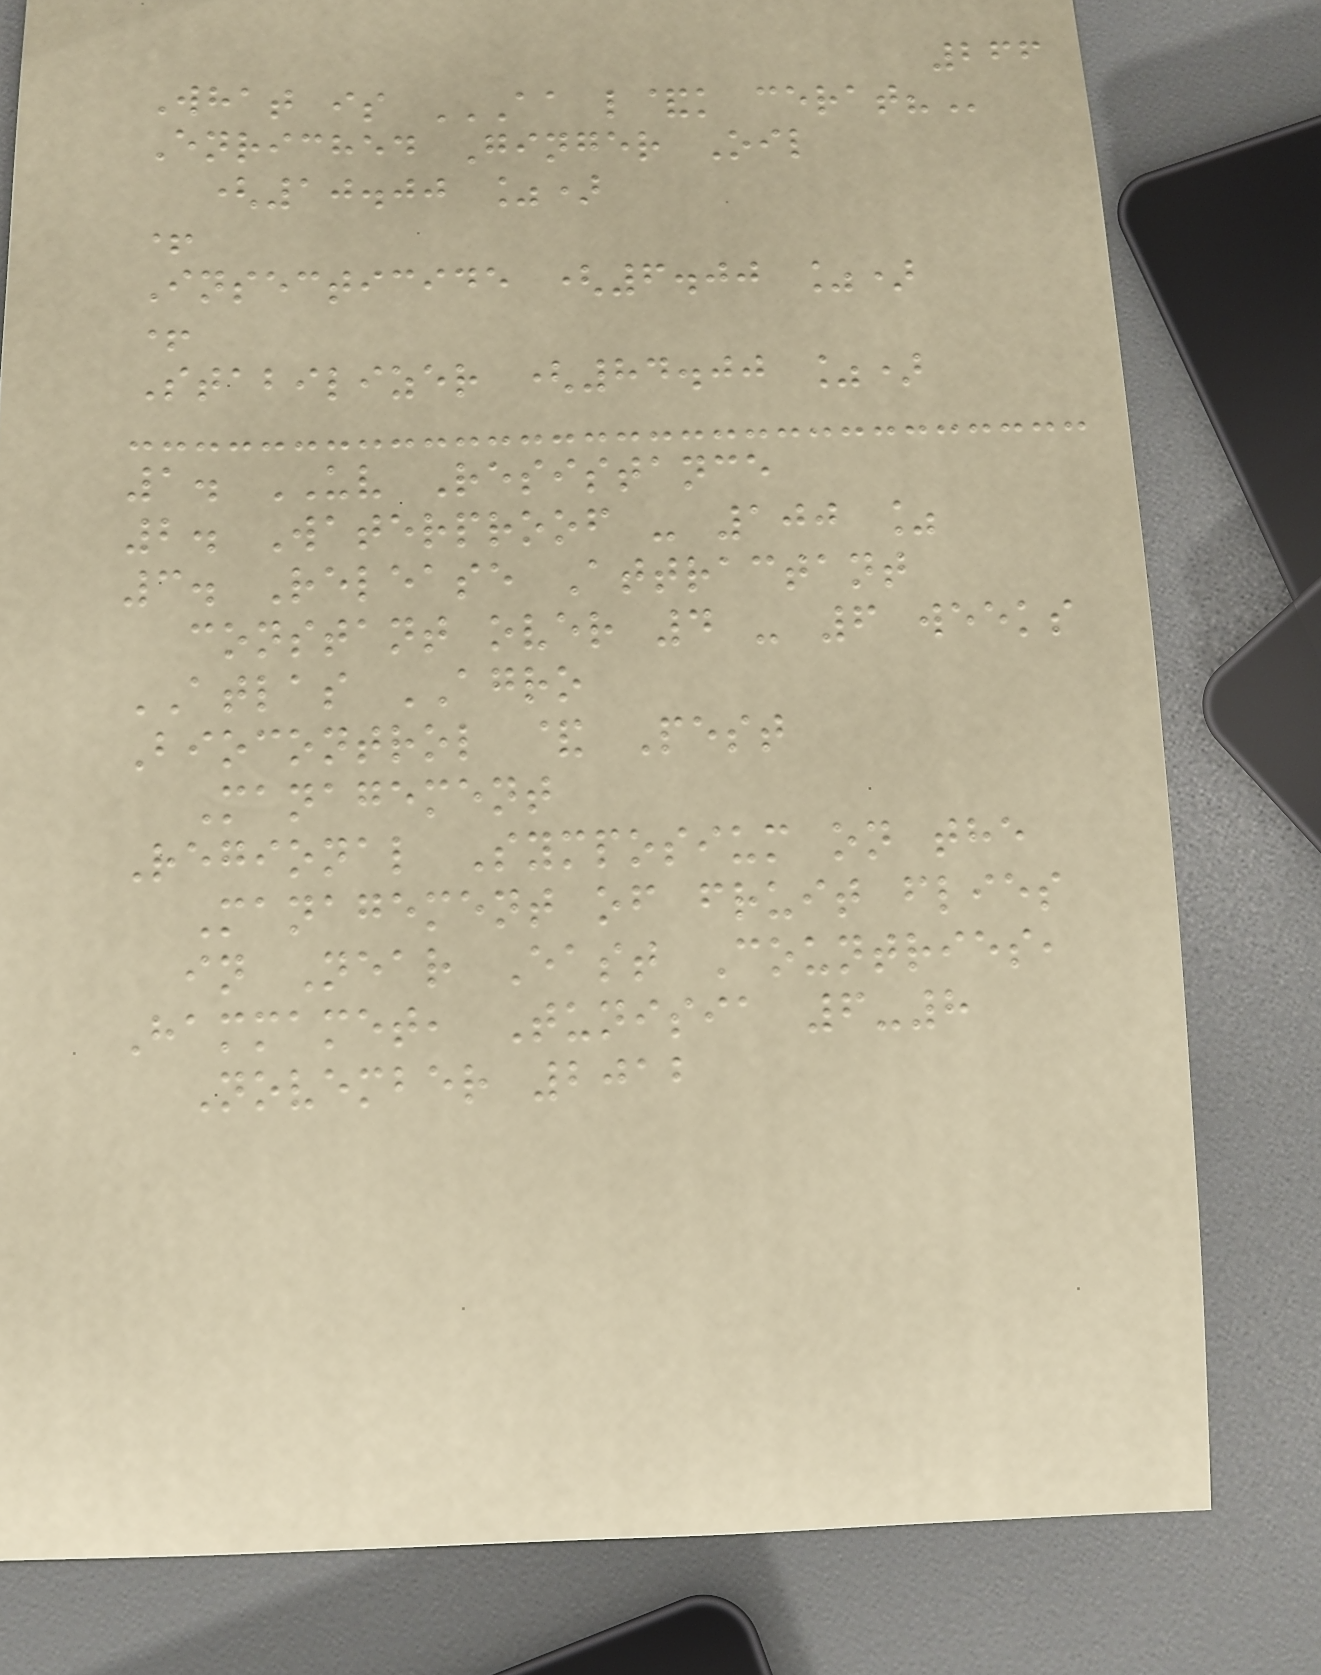266
What is AA L&K CERAT?
Enriched Ginger Oil
(10.00 %)
+
Insecticide (6.00 %)
+
Stabilizer (84.00 %)
1. UV Resistance
2. Waterproof - 100 %
3. Release Attractant
constant over 4 - 6 weeks
ATLAS AGRO
Biocontrol & Pest
Management
Regional Symposium on the
Management of fruit flies
in Near East Countries,
Hammamet, Tunisia 6-8
November 2012
